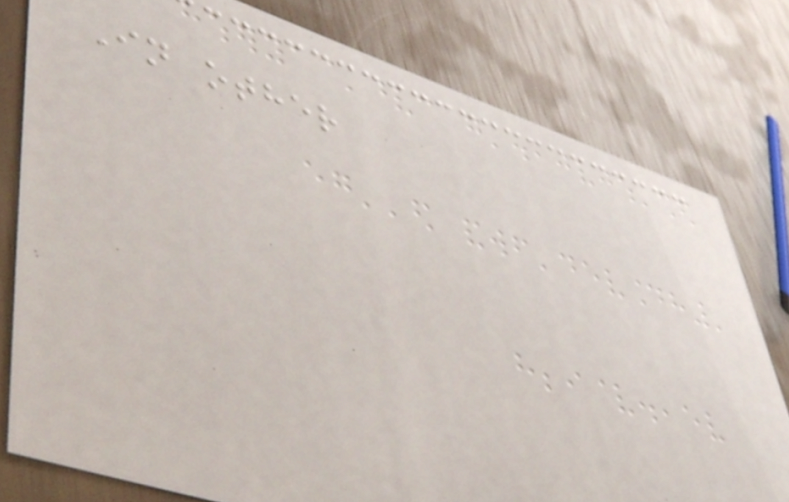In other
